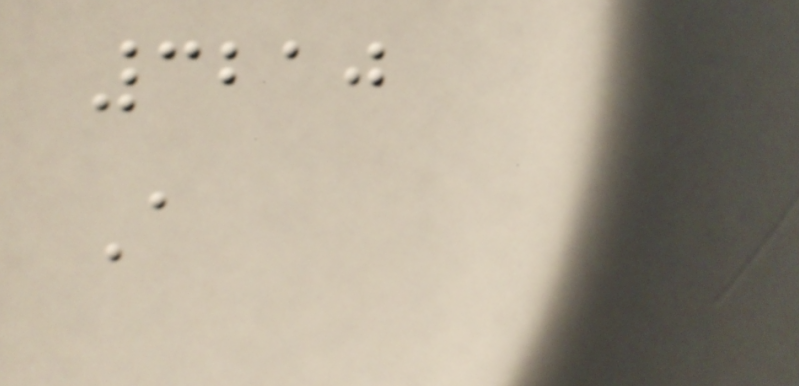3210
A
